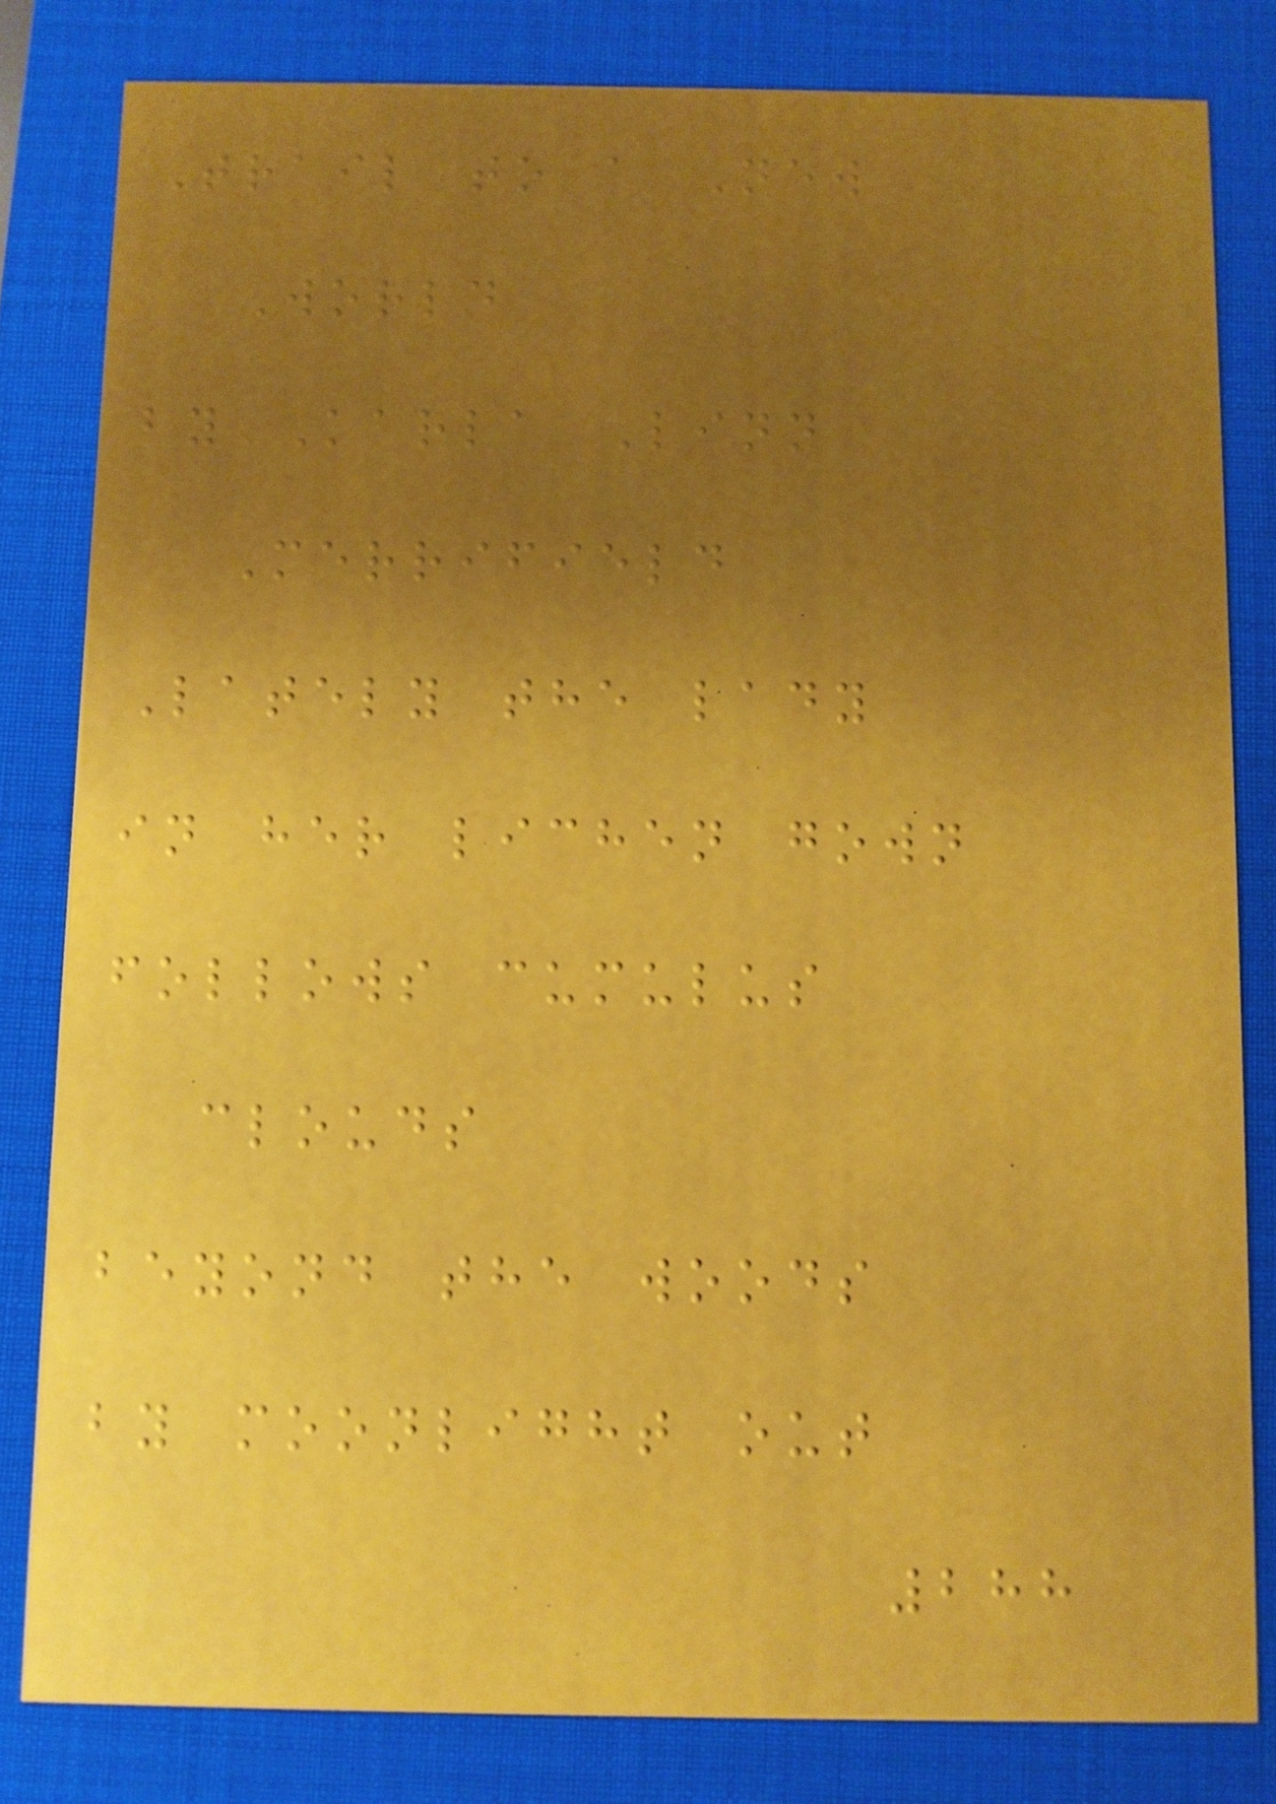Trail to a New
World
by Karla Linn
Merrifield
Lately the lady
in her lichen gown
follows cumulus
clouds
beyond the woods
by moonlight out
288
